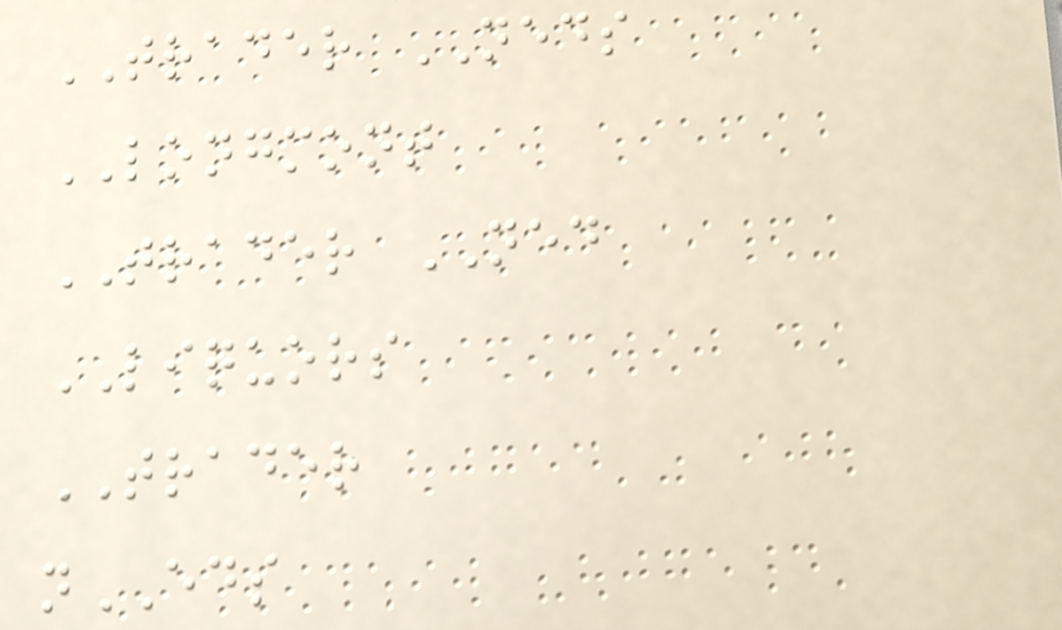TRADER NEDS
LONGMONT
TRADER NED
LIQUORS
TRADER
nEDS
